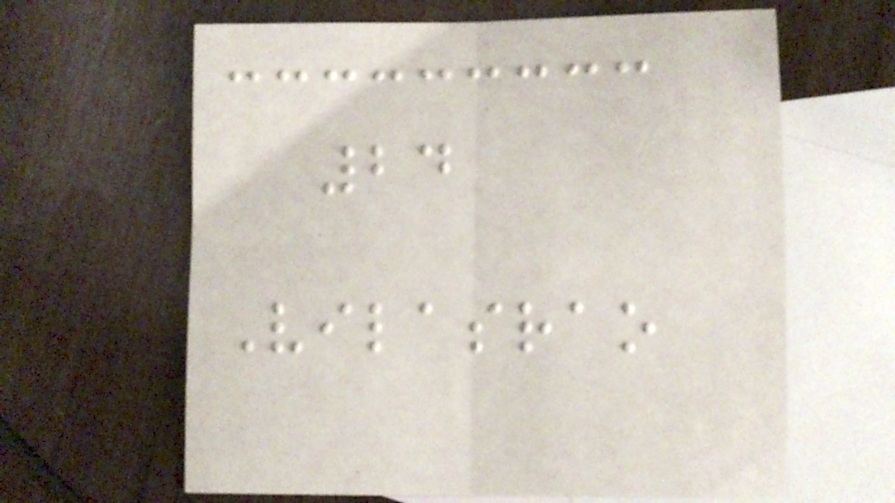24
Vilasrao
